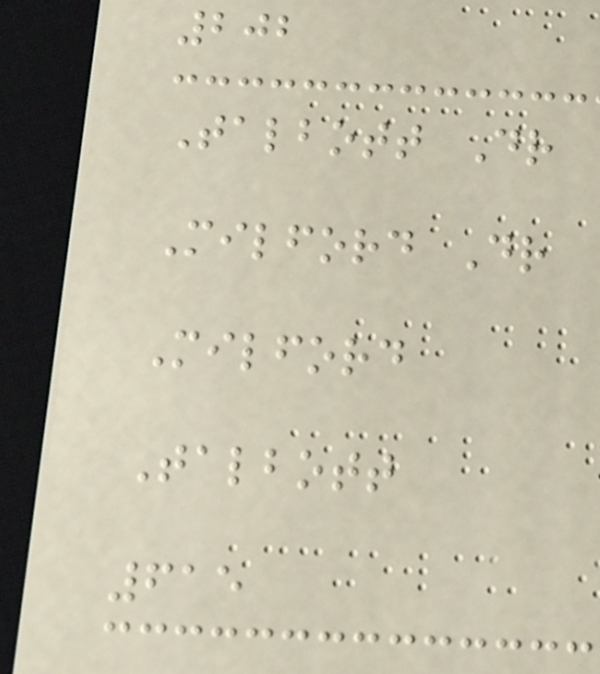202
Talbott Dr
Milford Dr
Milford
Talbott
615
